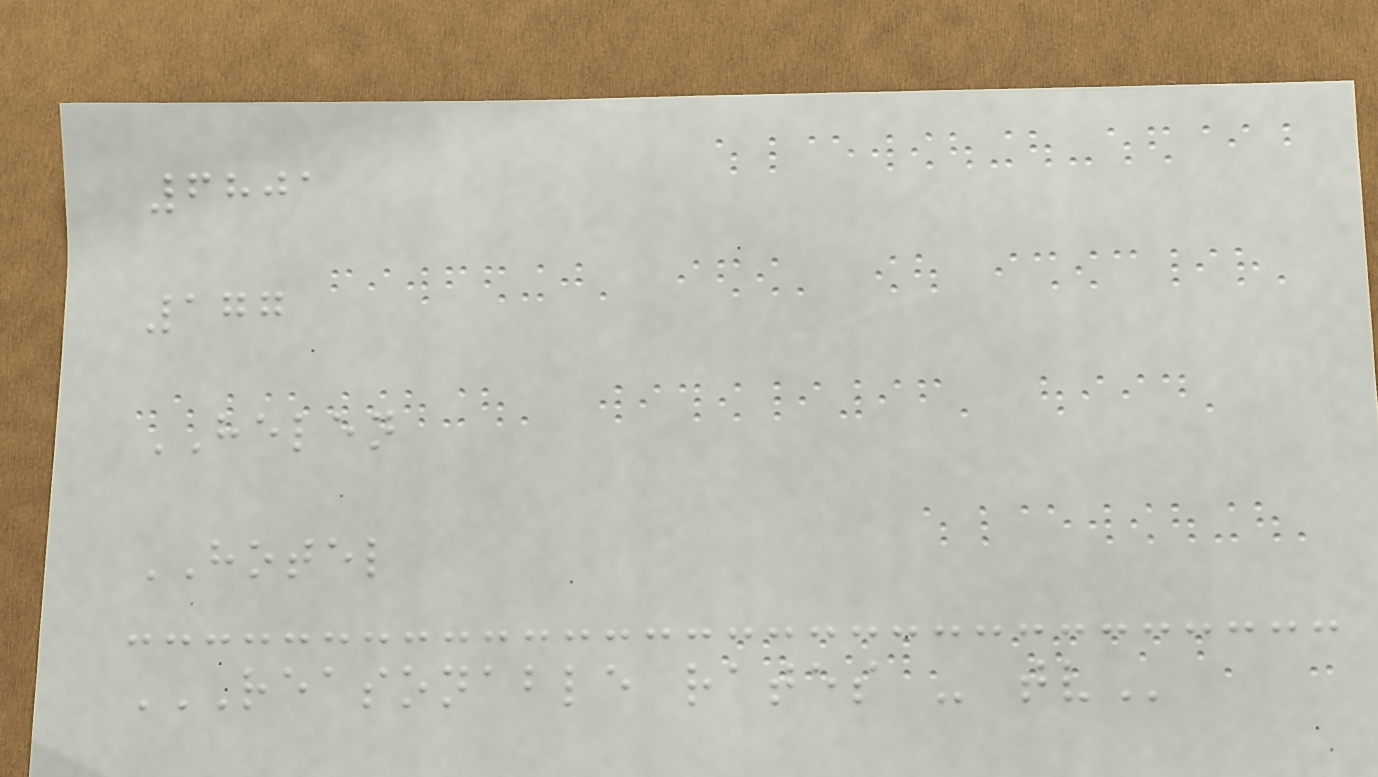6801
177
HELEN
HOTEL
REASONABLE RATES - TV
